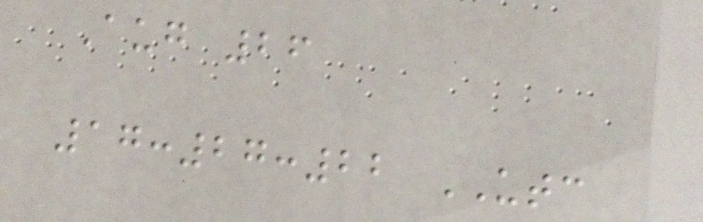Aug 26
17:27:22 UTC
